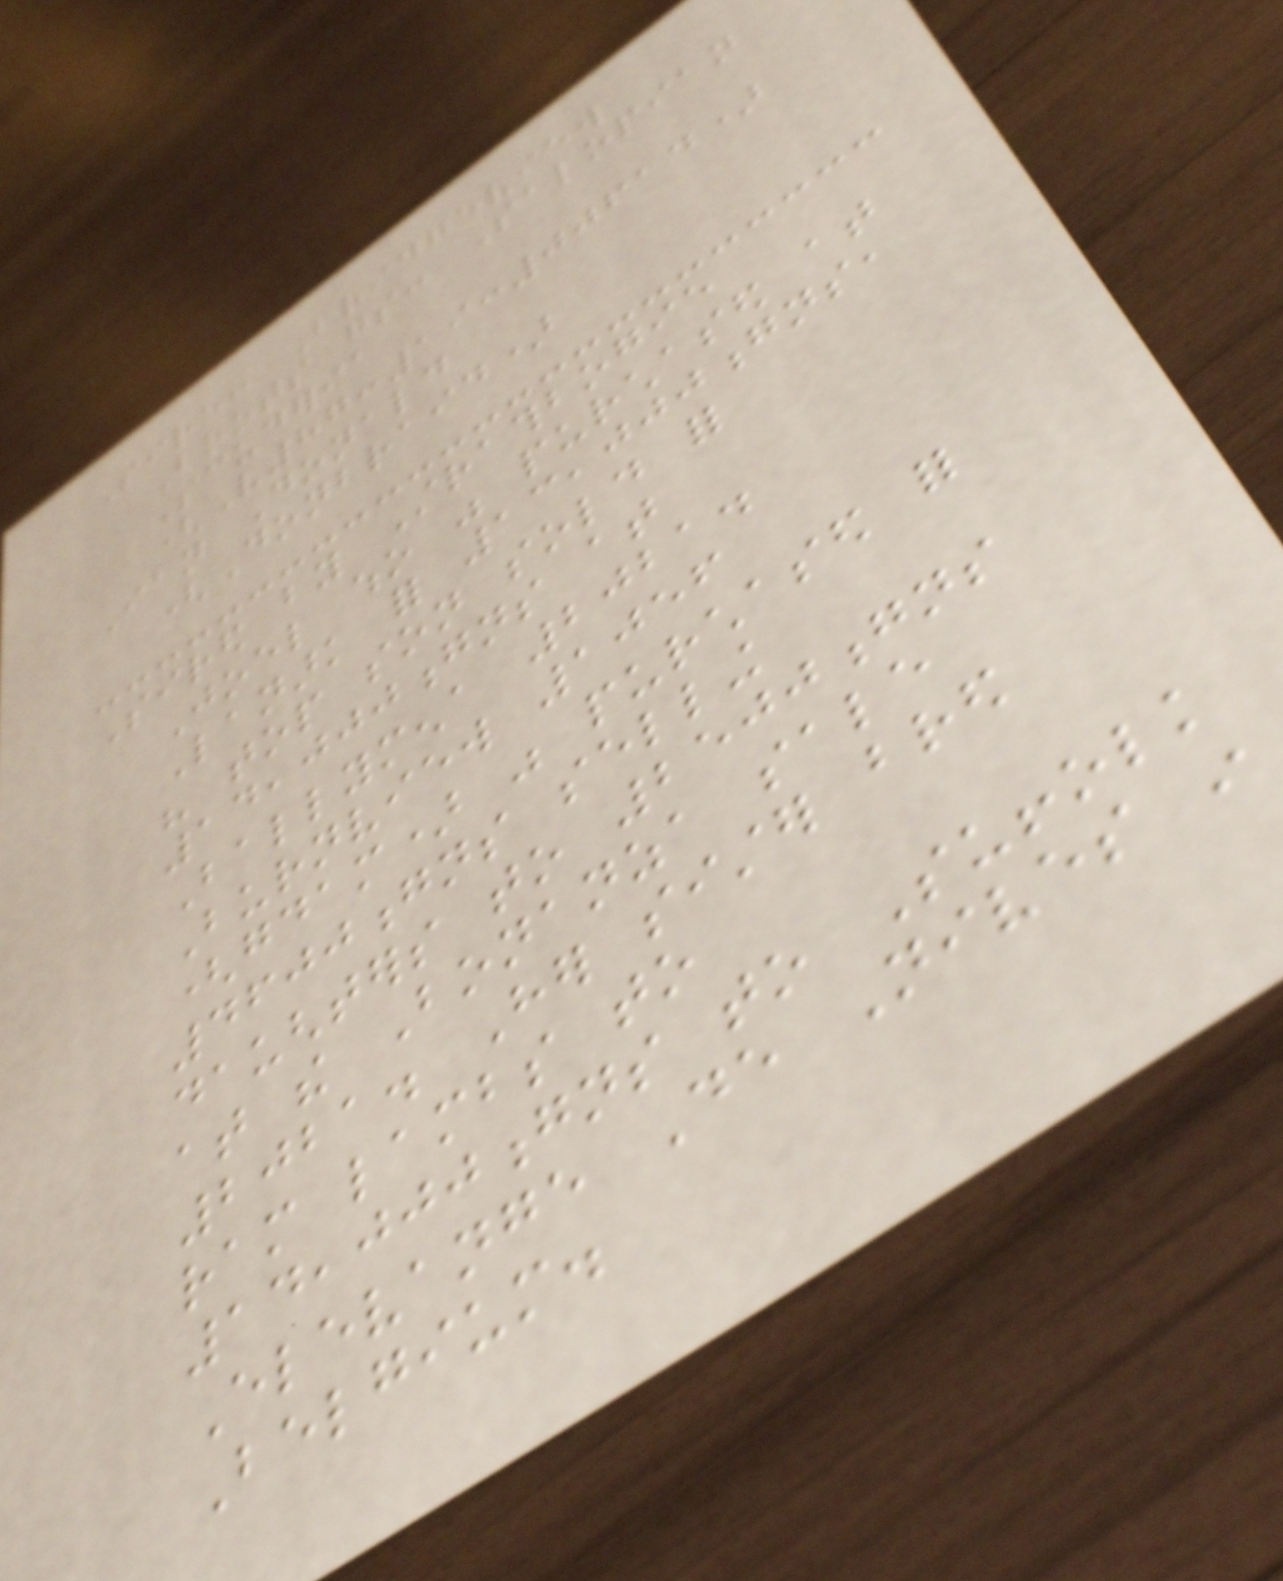Sire: Bridgeview
Boots gs: Salopian
Scuderia
(V87:19:00614)
Ian Donald
(Donbraid)
Sired by Strathbogie
Joel who was purchased at
Lanark for 13,000gns,
his top son sold for
14,000gns at
Ballymena 2021.
Burnview 1056
(gdam) was purchased for
4600gns selling
daughters to 2500gns
at the Bonanza sale
2021. Her sister bred
ram lambs to
14,000gns to Suffolk
Elevange De Nives in
Belgium.
